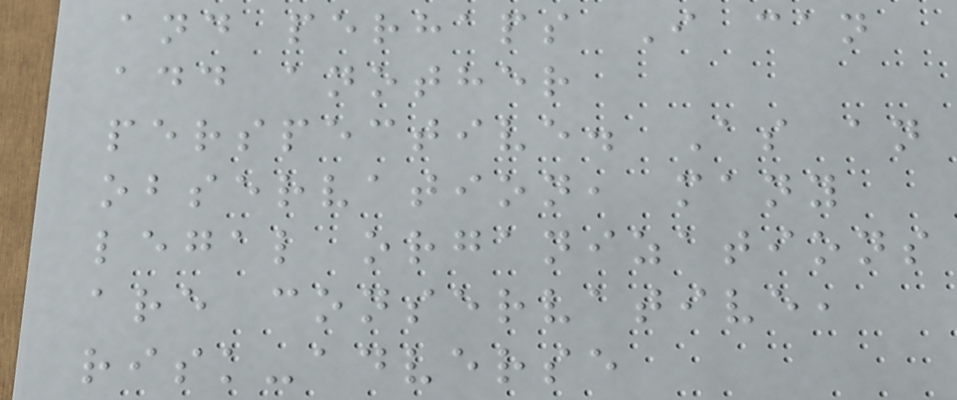and perhaps I can
add another
perspective. As an
observation, many
legal organizations
are conservative,
risk-adverse
